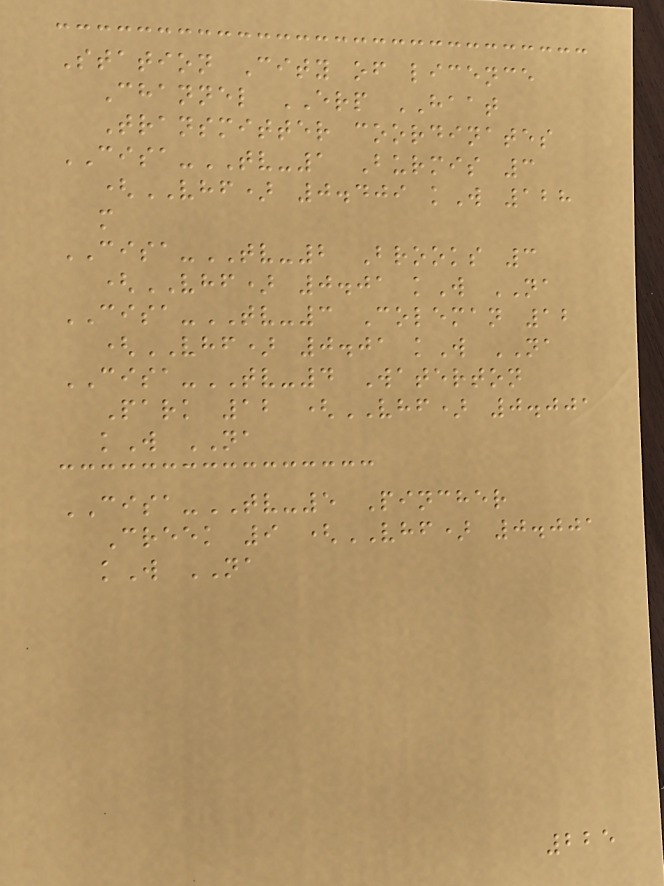Station City of licence
Channel ERP HAAT
Transmitter coordinates
CISA-TV-1 Burmis 3
(VHF) 0.409 kW 128
m
CISA-TV-2 Brooks 3
(VHF) 0.01 kW NA
CISA-TV-3 Coleman 12
(VHF) 0.01 kW NA
CISA-TV-4 Waterton
Park 12 (VHF) 0.001
kW NA
CISA-TV-5 Pincher
Creek 9 (VHF) 0.001
kW NA
225
